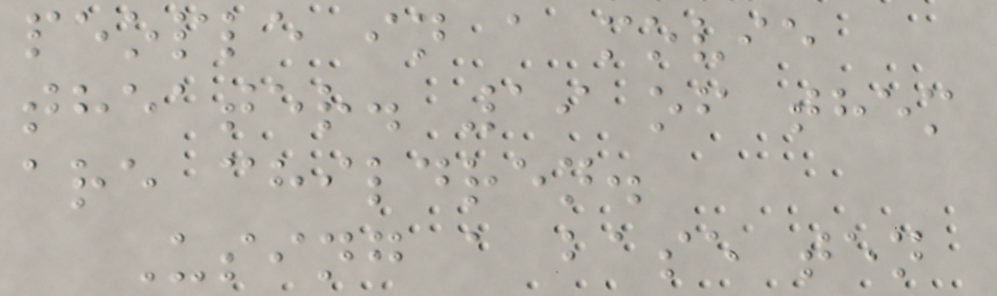people in a movie
theater. 19 of them
are children.
Using a base ten
